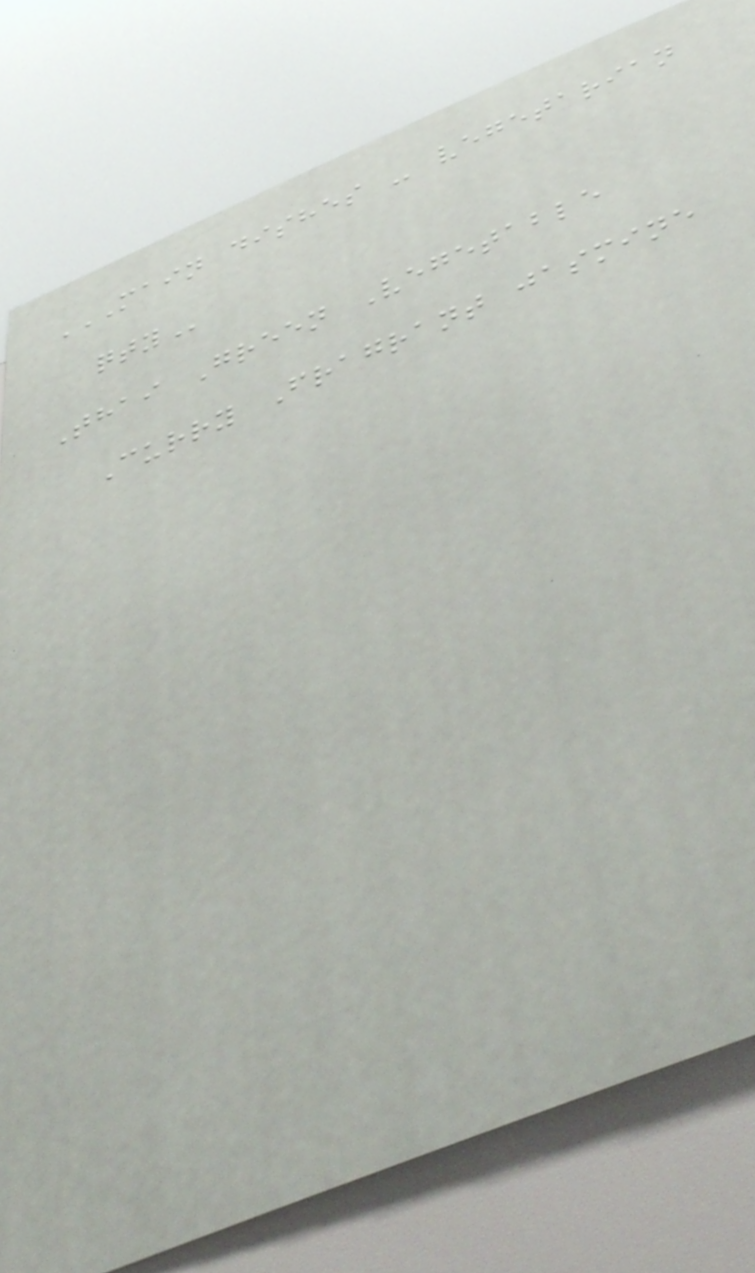MAIN DISHES - VEGETARIAN
QTY
Thai Green Vegetable
Curry Fragrant jasmine
